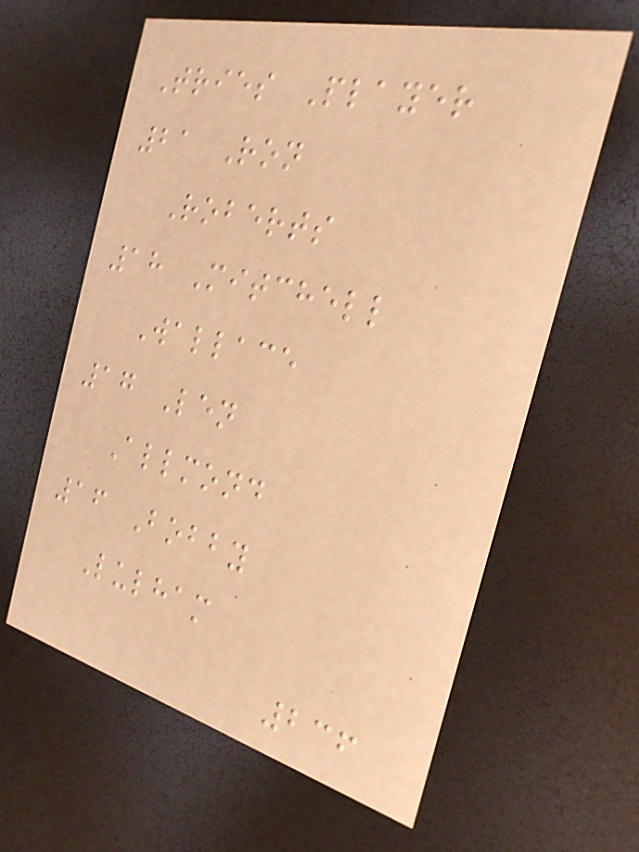Tries Player
21 Ron
Roberts
18 Mitchell
Wallace
17 Len
Allmond
16 Bobby
Lulham
236
